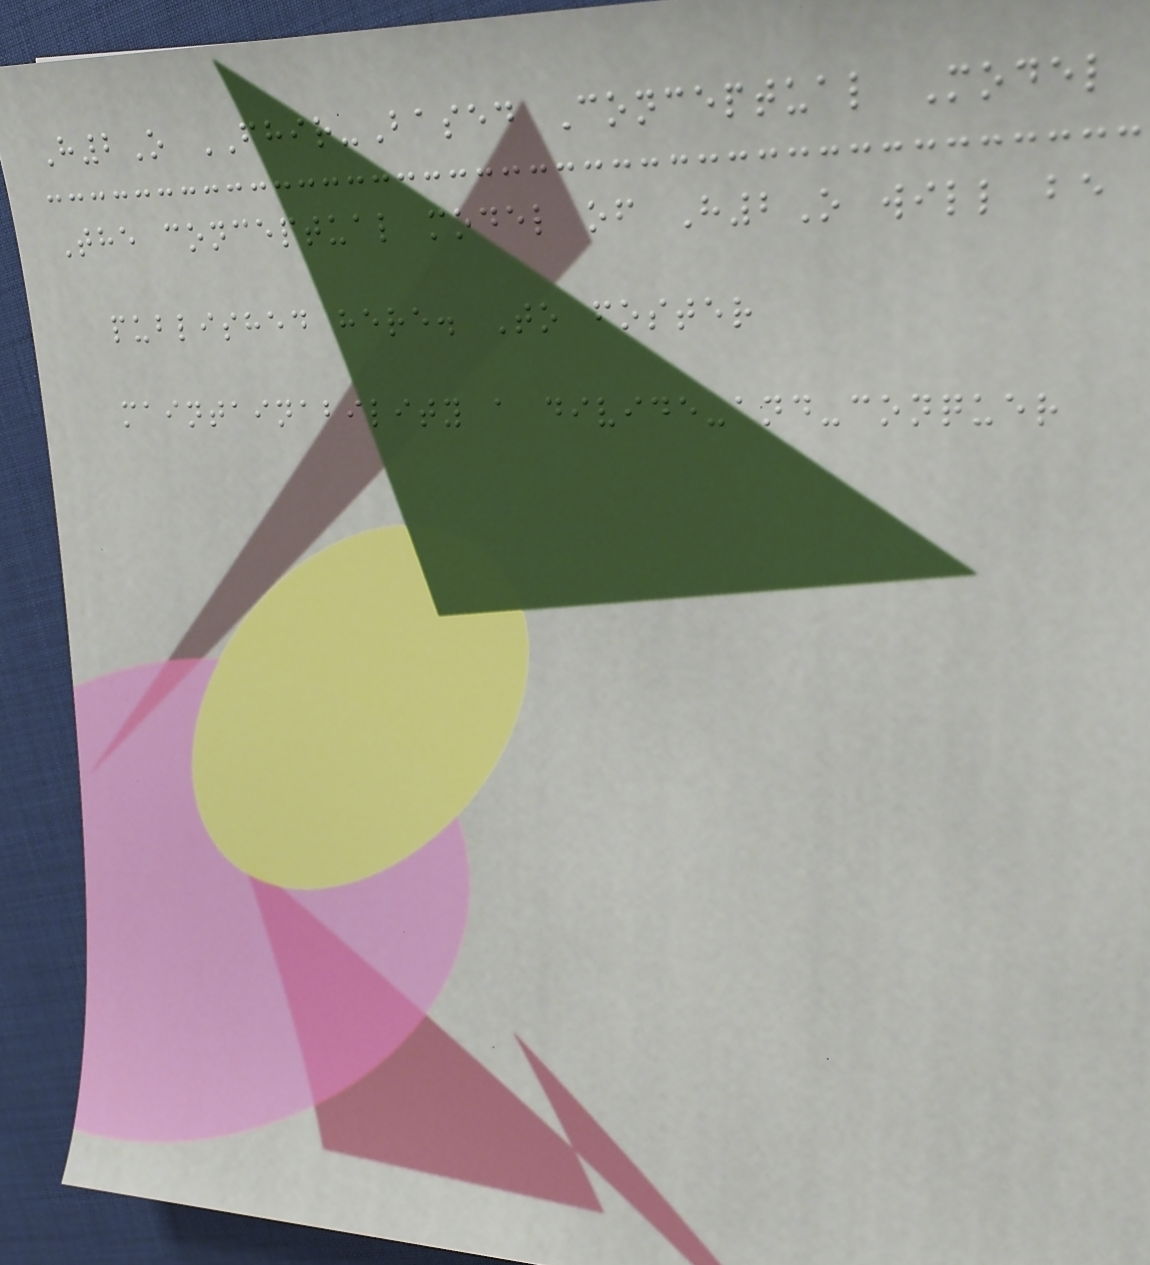H2O FHIR-Based Conceptual Model
The conceptual model of H2O will be
published here. To foster
maintainability a divide-and-conquer
